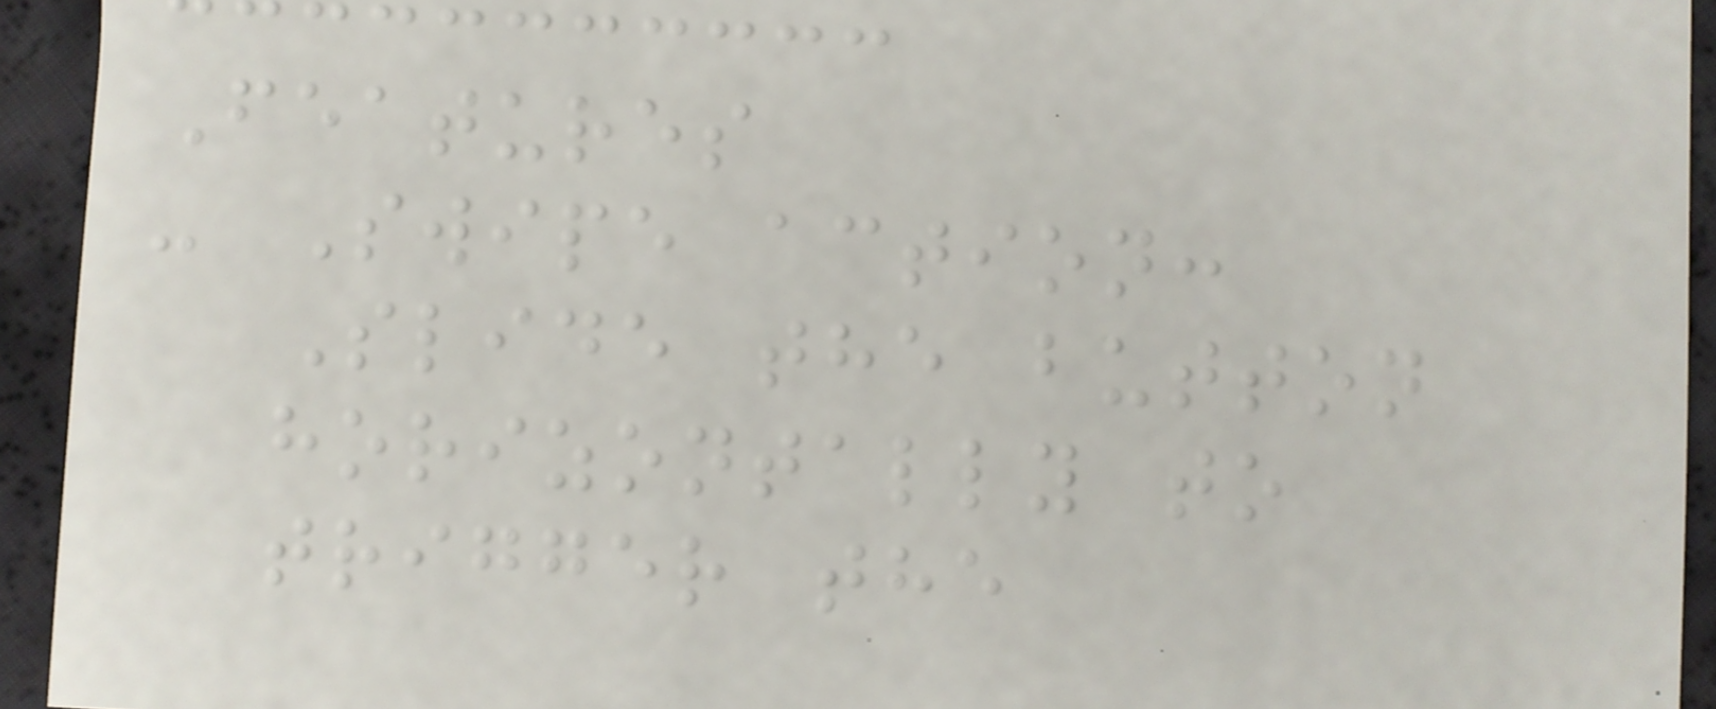Features
- Swipe action:
Slide the button
horizontally to
trigger the
